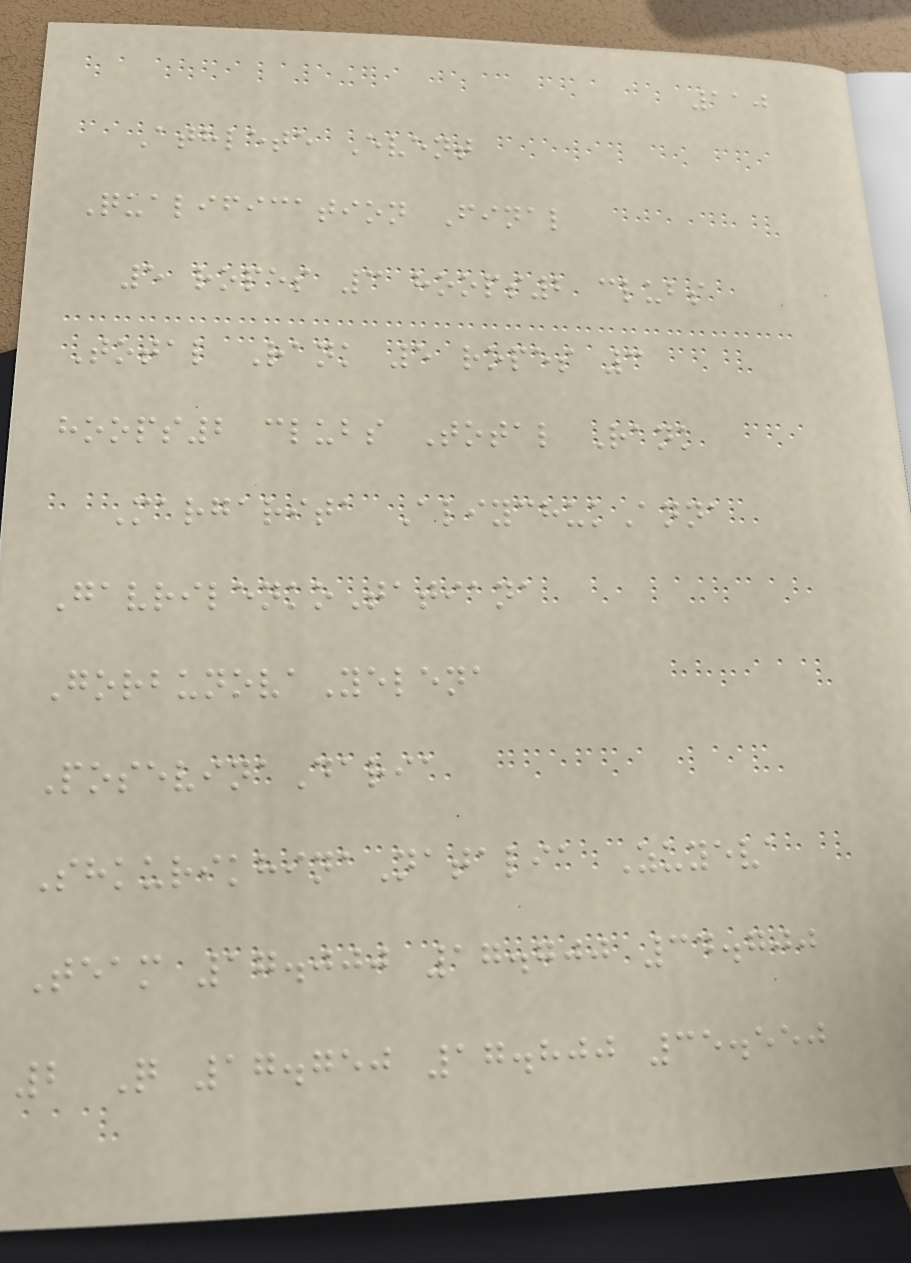110
Athlete Event
Qualification Final
5 ropes 3 hoops2 clubs
Total Rank 5 ropes 3
hoops2 clubs Total Rank
Margarita AliychukAnna
GavrilenkoTatiana
GorbunovaYelena
PosevinaDaria
ShkurikhinaNatalia Zuyeva
Team 17.000 17.700 34.700
2 Q 17.750 17.800 35.550
